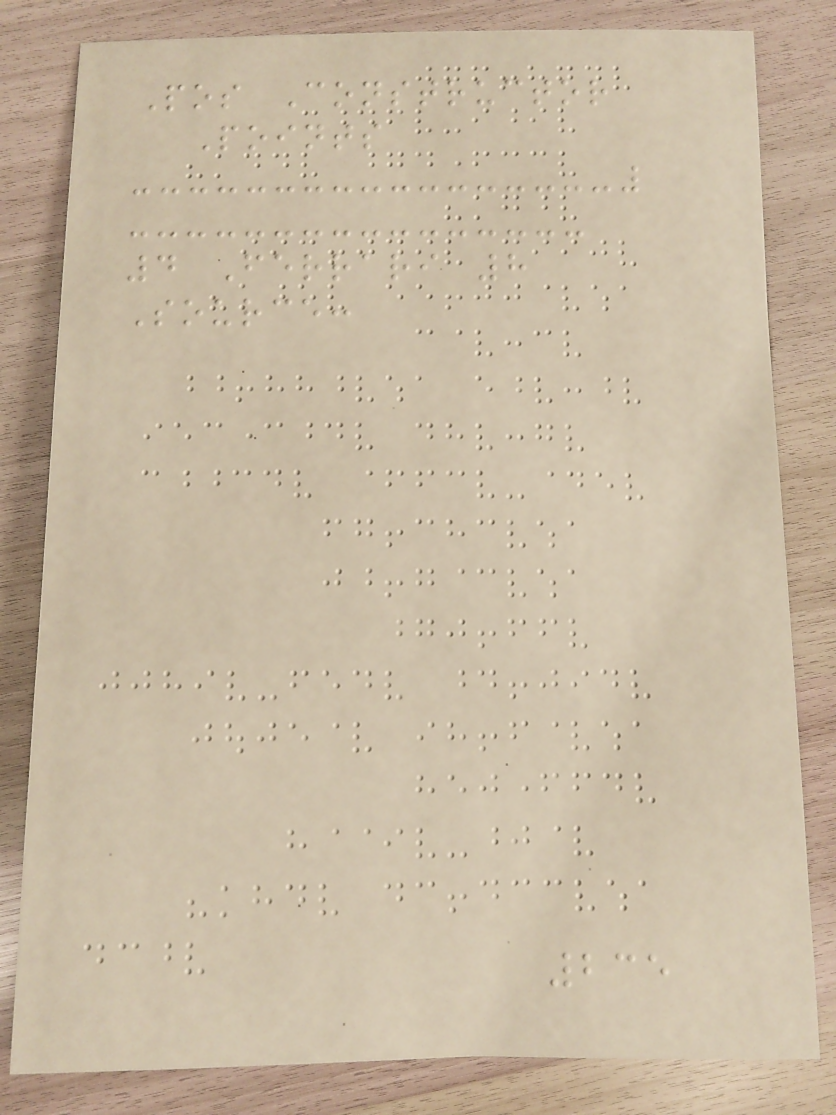Pos Constructor
Points
4 Ferrari 8
Source:
235
